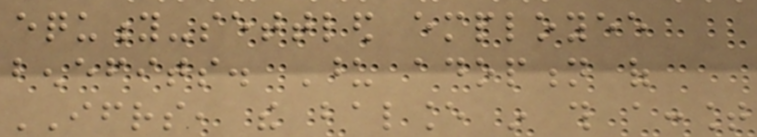equity-settled employee
benefits. Upon adoption of
IFRS, the balance in this account
